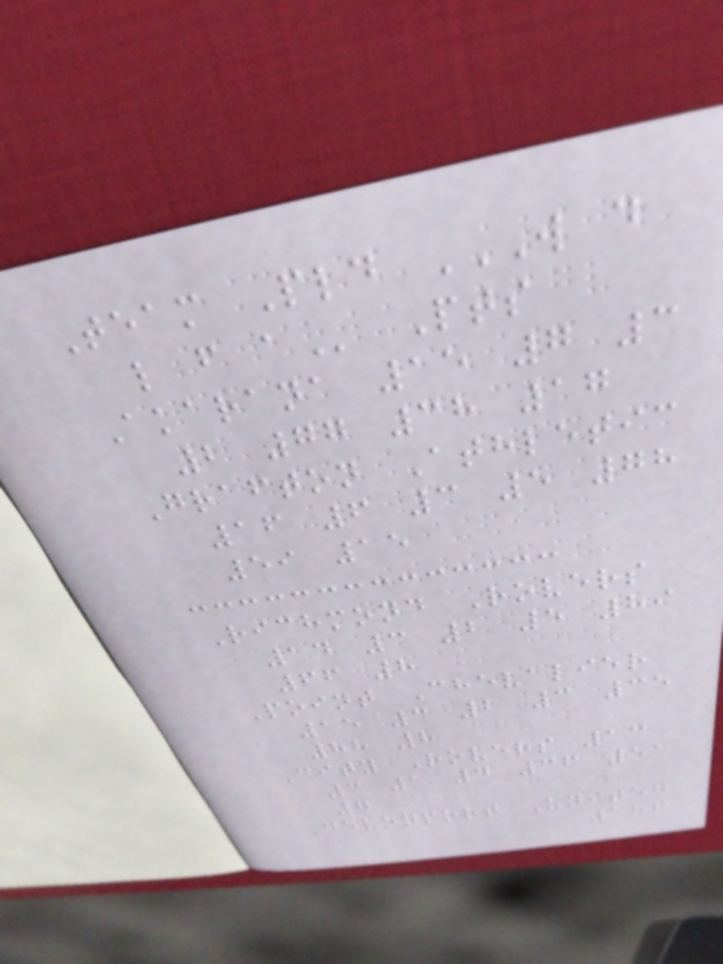Team Pld W D
L F A Pts
Akarana 15 7 3
2 77 38 17
Grafton Athletic
16 6 3 5 78
59 15
Richmond Rovers
14 3 2 5 89
66 8
Point Chevalier
15 3 2 3 35
88 8
City Rovers 13
3 1 4 36 51
7
Devonport United
186
